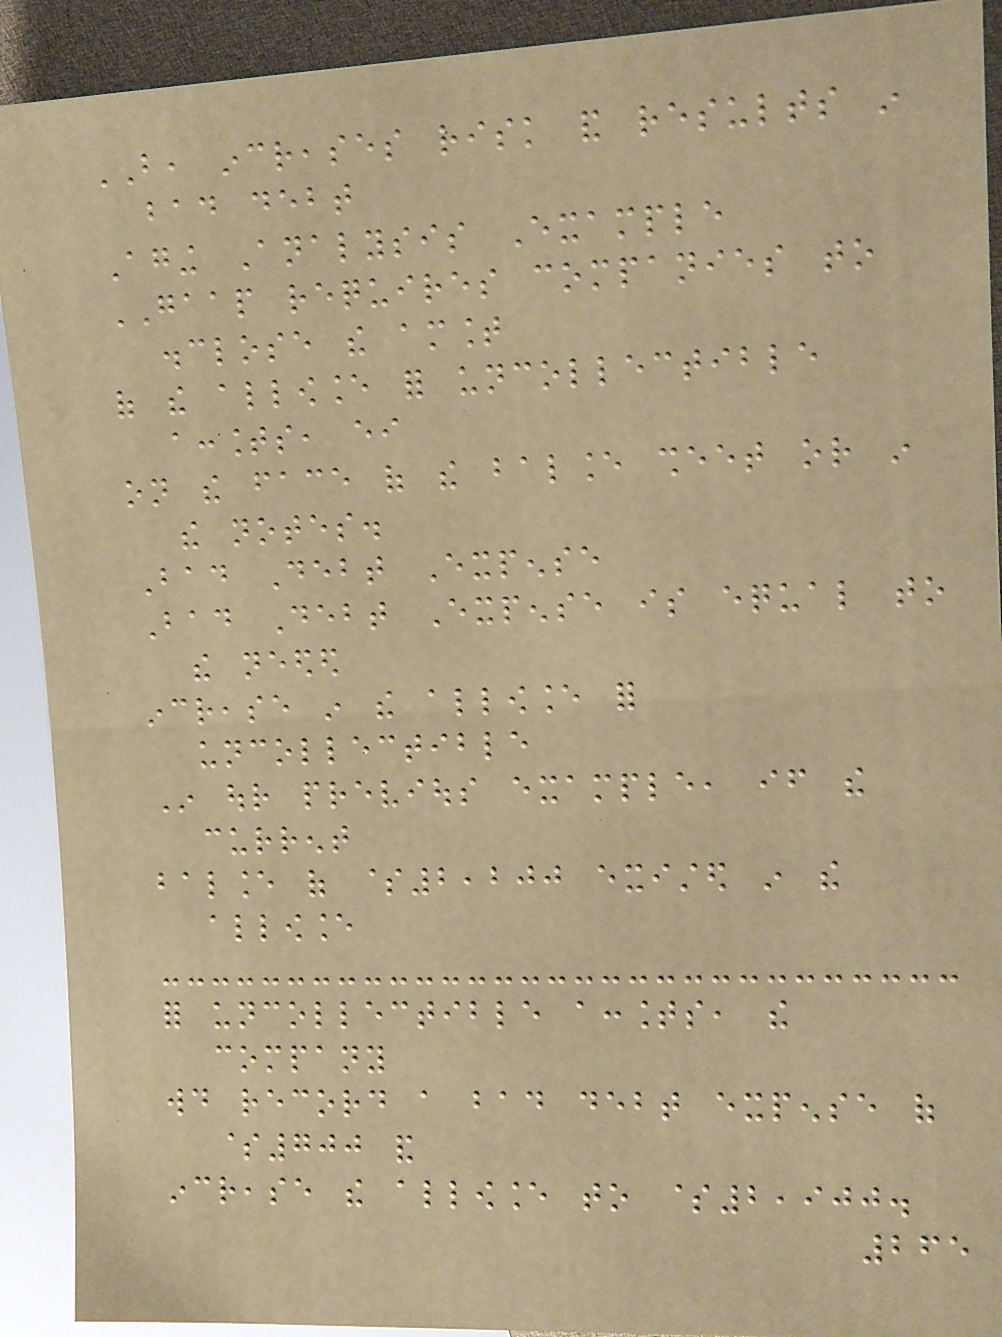BUT, increases risk and results in
bad debt
Aging Analysis Example
GAAP requires companies to
disclose the amount
of the allowance for uncollectible
accounts, either
on the face of the balance sheet or in
the notes.
Bad Debt Expense
Bad Debt Expense is equal to
the needed
increase in the allowance for
uncollectible
In our previous example, if the
current
balance of $2,200 existed in the
allowance
for uncollectible accounts, the
company
would record a bad debt expense of
$700 and
increase the allowance to $2,900.
265
